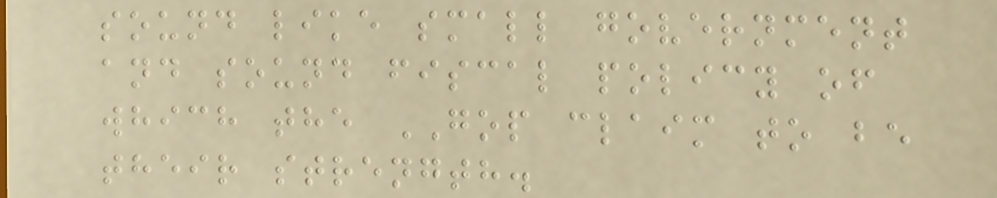sound like small government
and sound fiscal policy of
which the GOP claim to be
their strength.
